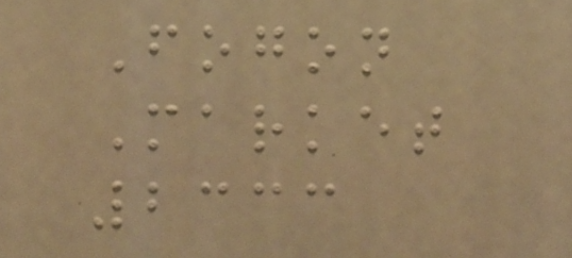Fogon
Market
2333
